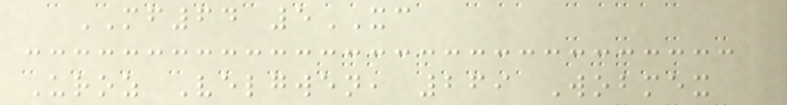MF64 5XC
Uroz Velgwen, 269 Wobmex
